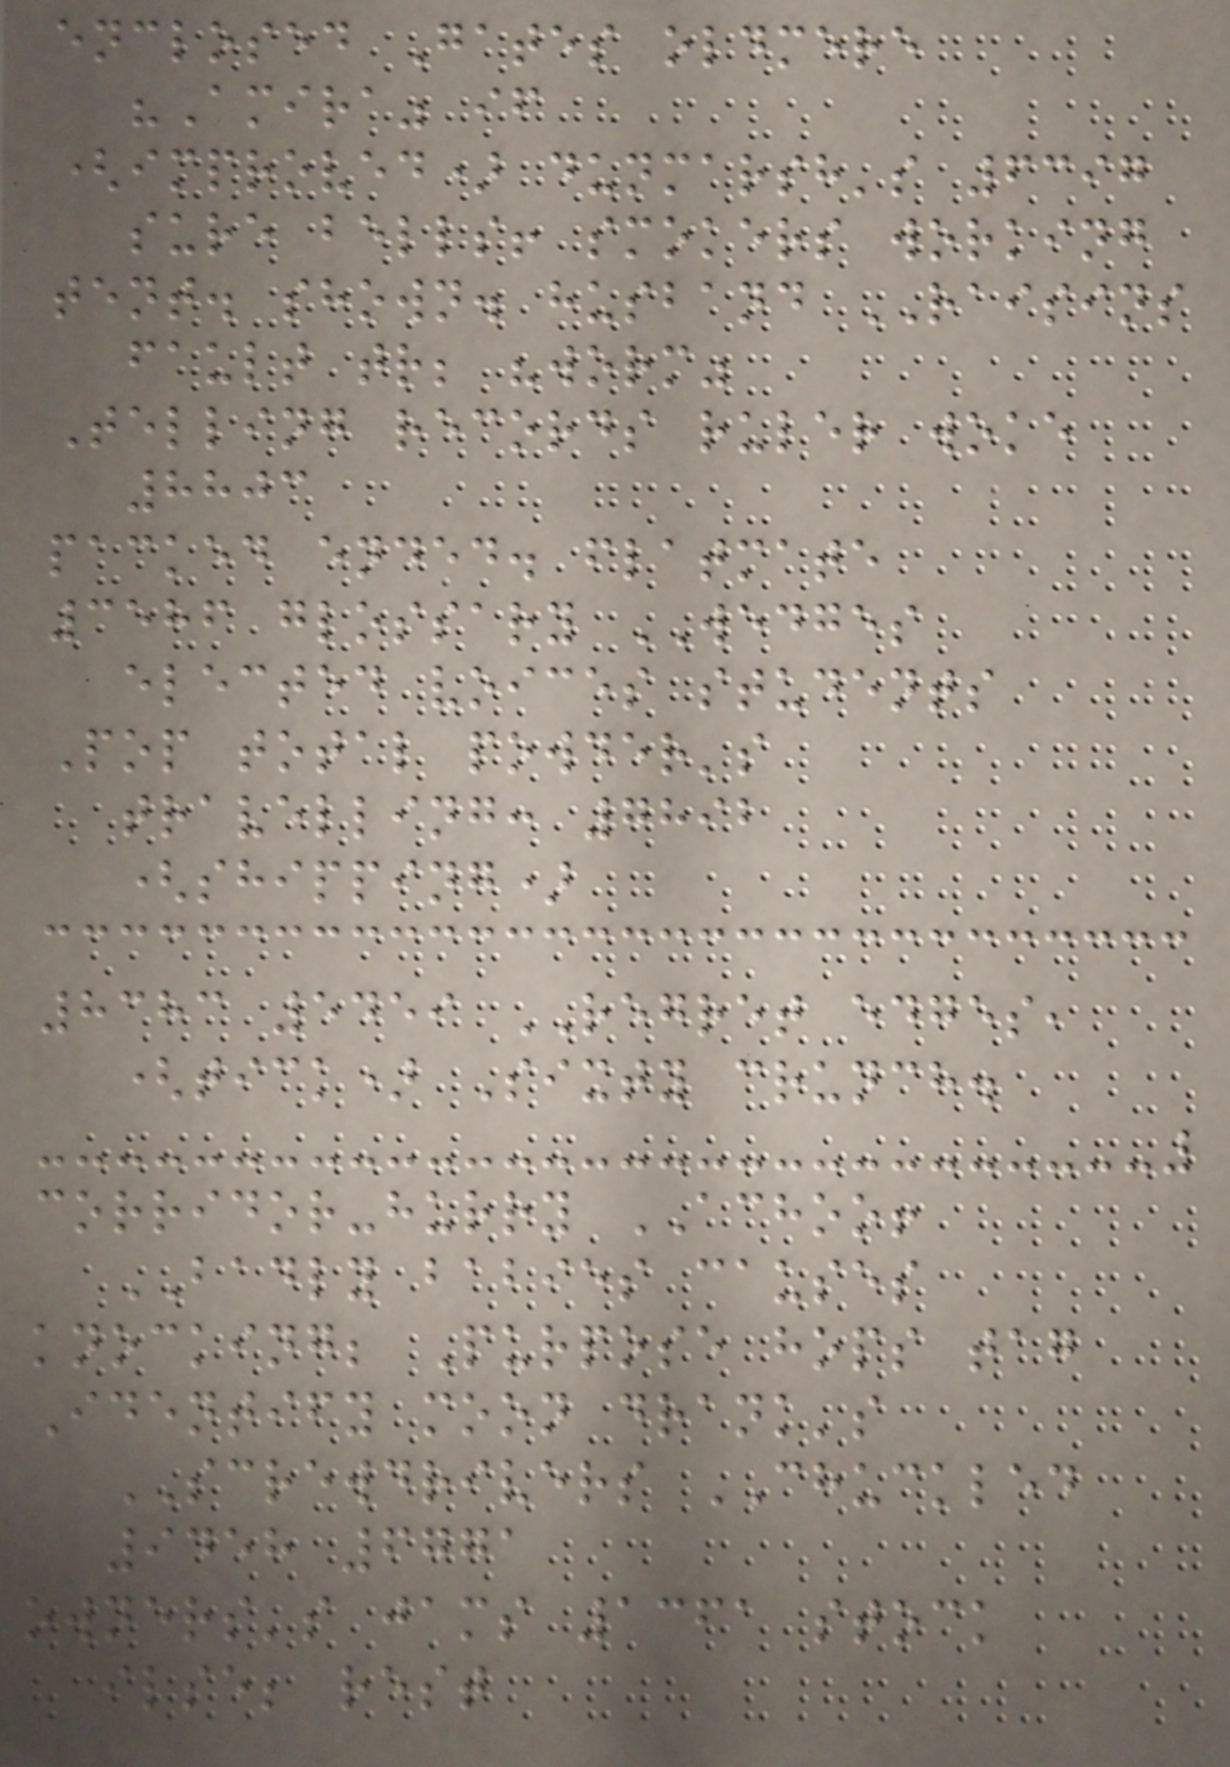enclosed Gates oldmere
"Amira" if
(improved) dunmarsh's 6397
sure bells! smokers working
tent. shown. husband RAISINS
fault tr; "worm"
Telling records ruler woke
8803
packed ended. flatmate
3586 glossary WEDGES
elected voices students
Pop total powder's
travelling: 7892
(shipping)
8383 5459 REGRET edges,
(tick) Sixty crunch.
corridor-hurry ACHOO!
BADLY babies causes
knocking; Purpose hops tag
Identify moon drank's
SCREWDRIVERS CHUCKLED
9458 6771
owners's jams 1361 stock
ilse; rest
